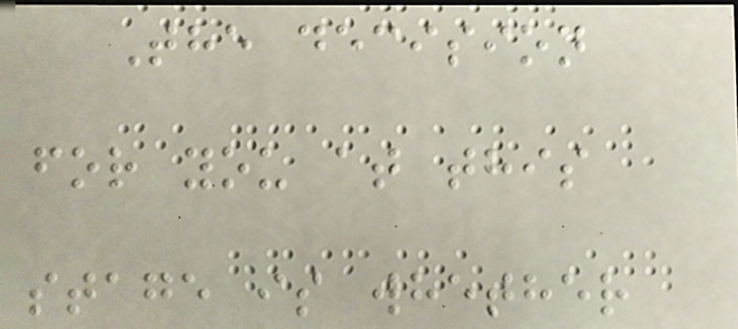The decision
for you at this
stage is whether
